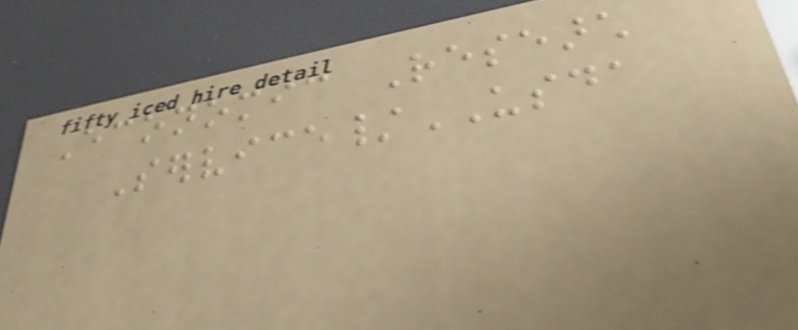Economic Research
Service/USDA
